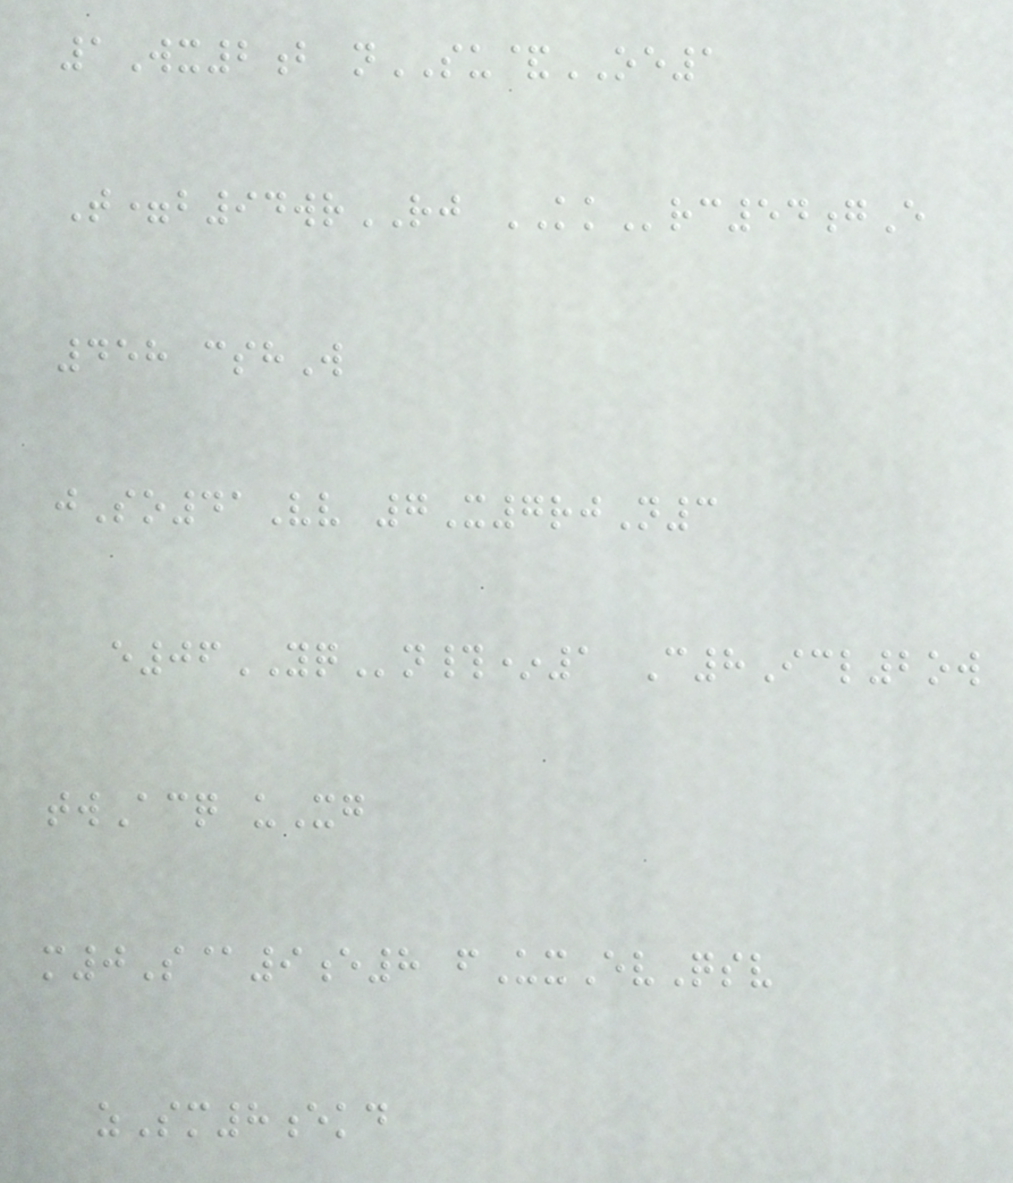1Wx2b nSU&OE1
T=b94wrRJ KKrc54gE
458 cshW
jSo41Vv 7X7rjN3
e06YQn#*1 C8Icl2ow
twAcq uXg
m0S@9e8 fUxEvQsv
zSm8ekd
